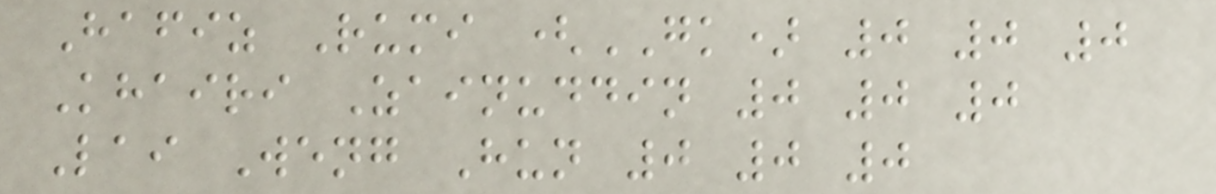Hafiz Rumi (GK) 0 0 0
Khairi Zainuddin 0 0 0
Lai Weng Hun 0 0 0
